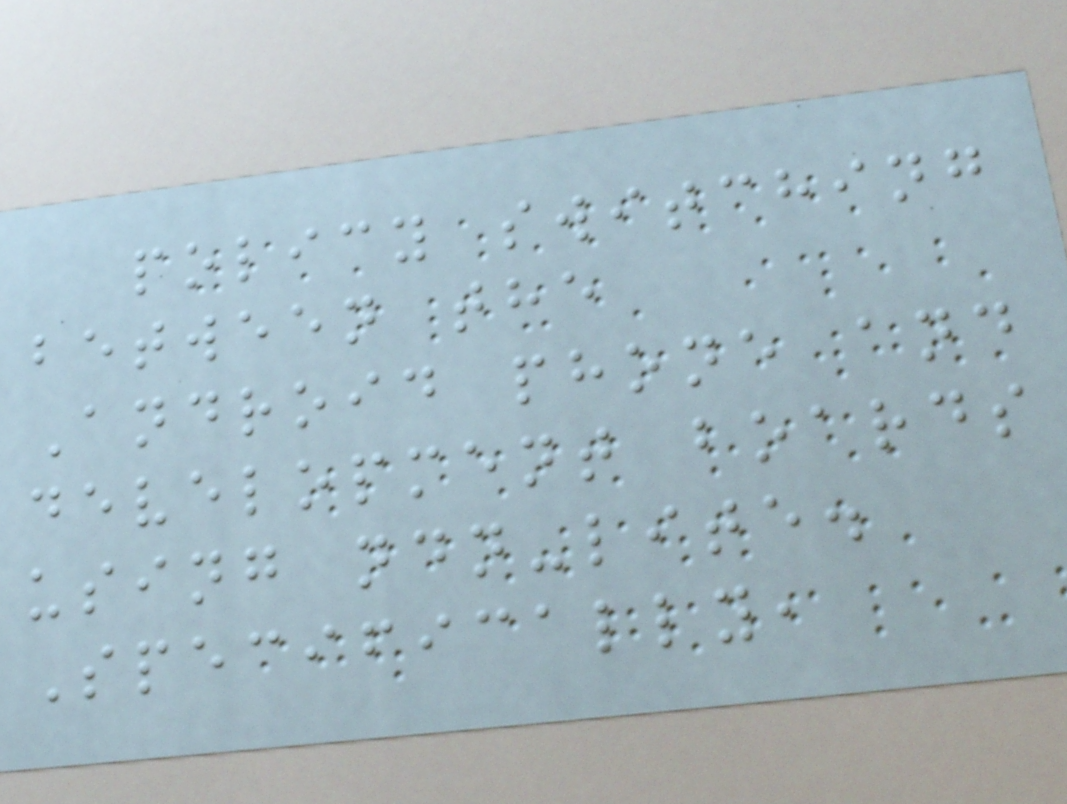policy switching
between the
Android phone and
development boards
using ndn-lite.
Specifically,
